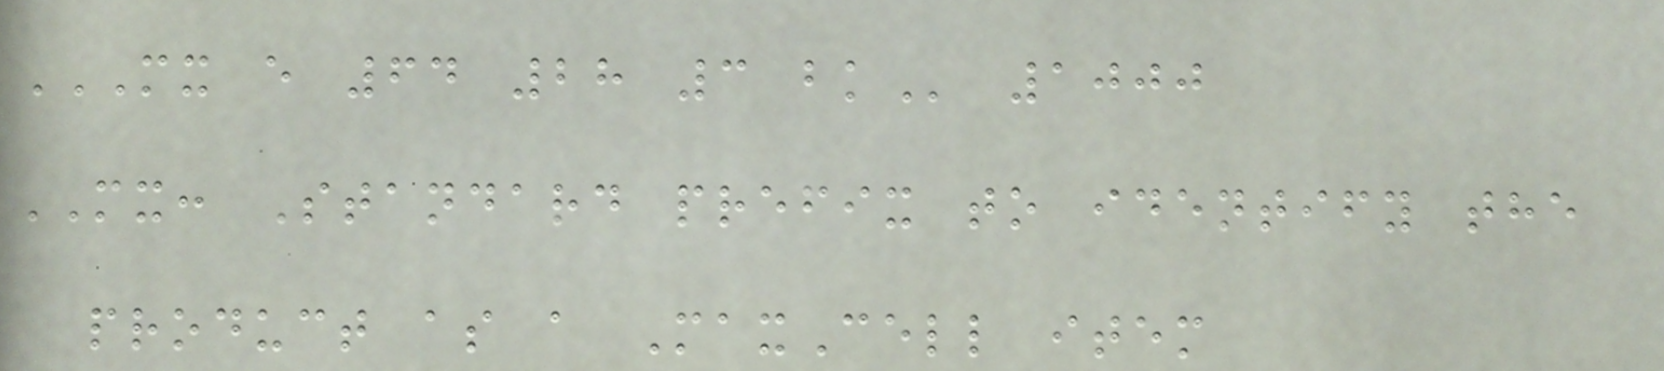MX E 64 28 3 BK 1000
MX: Standard prefix to identify the
product as a MaxCell item
